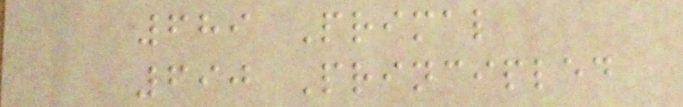689 Primal
690 Principled
